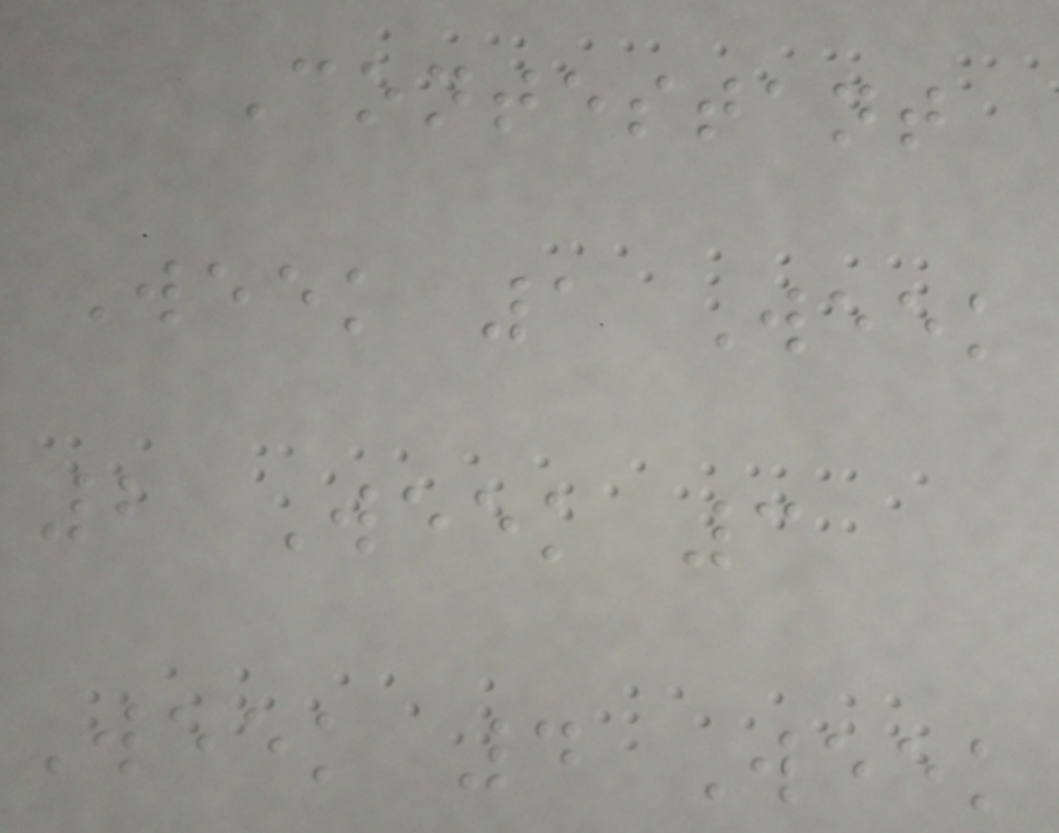Contestant
Week 1 Week
2 Week 3
Week 4 Week
